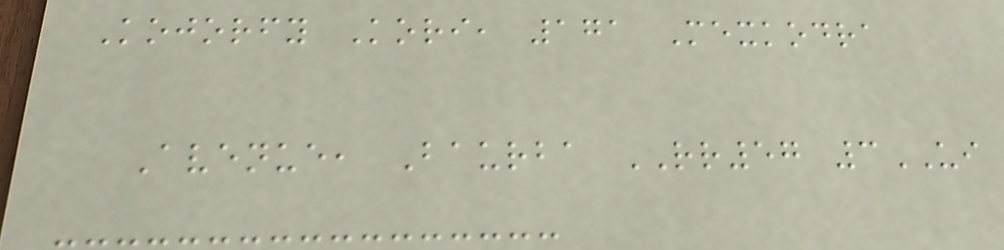Kojorfy Kori, 171 Mexkodra
Avenue, Baurba RR57 3UI
